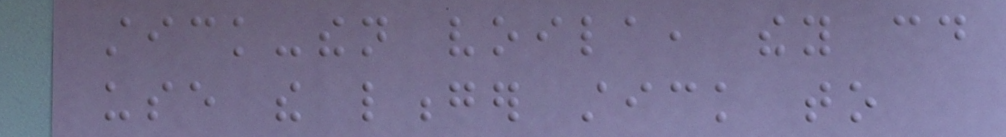stick-then voila, they could
use the longer stick to
